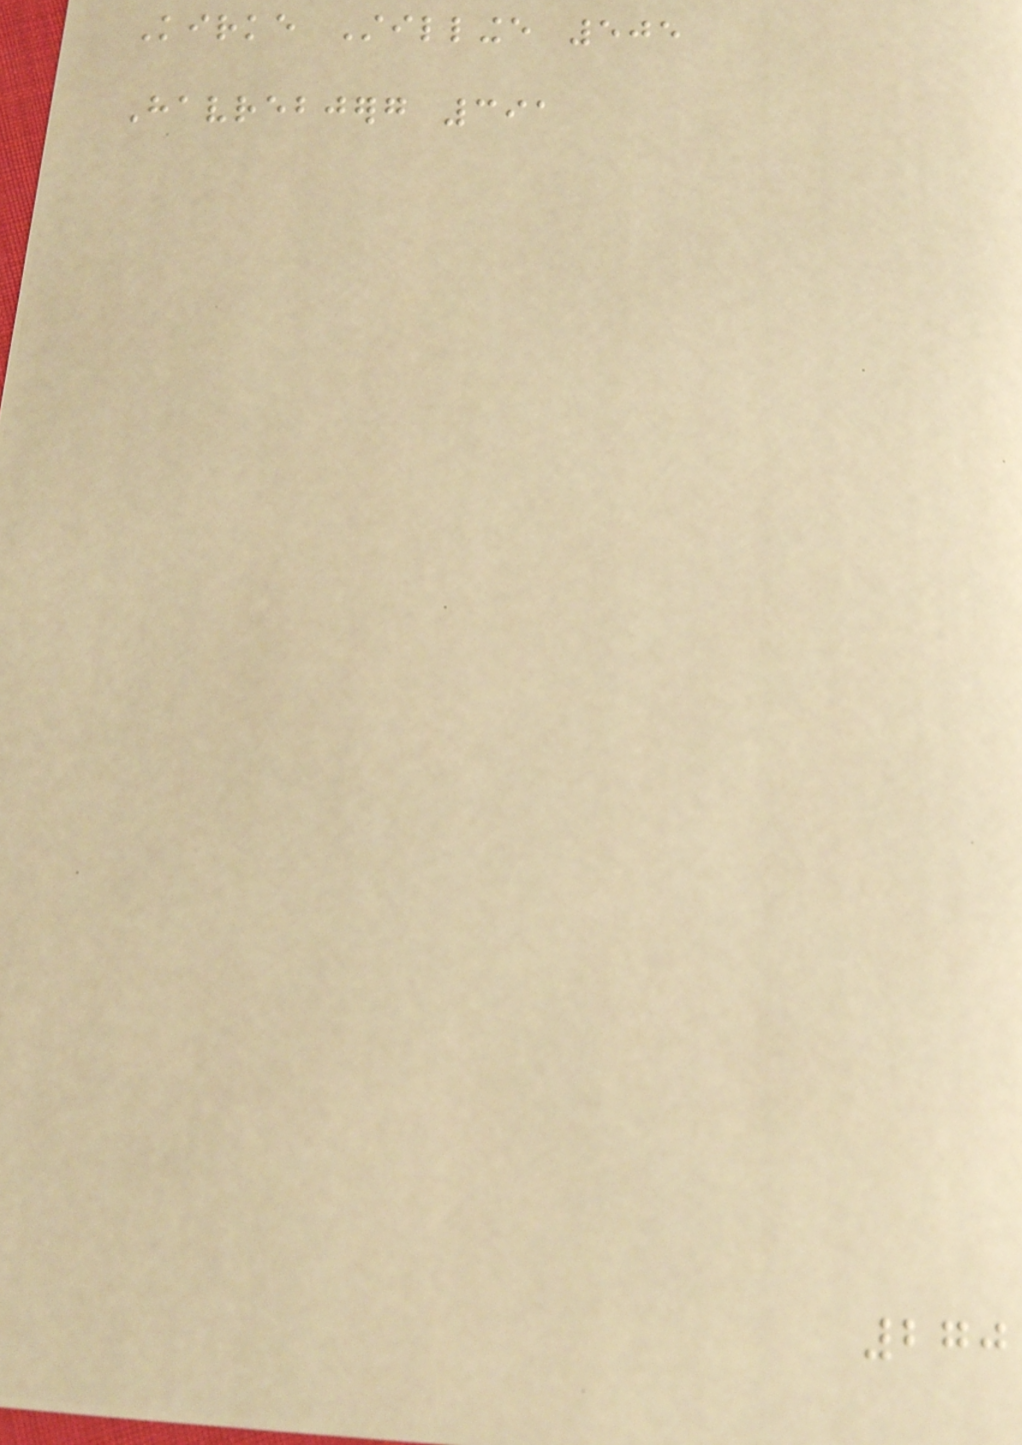Kirke Stillinge 505
Havrebjerg 391
270
